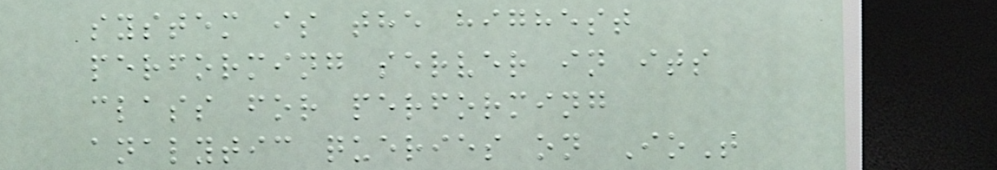system is the highest
performing server in its
class for performing
analytic queries on IoT
